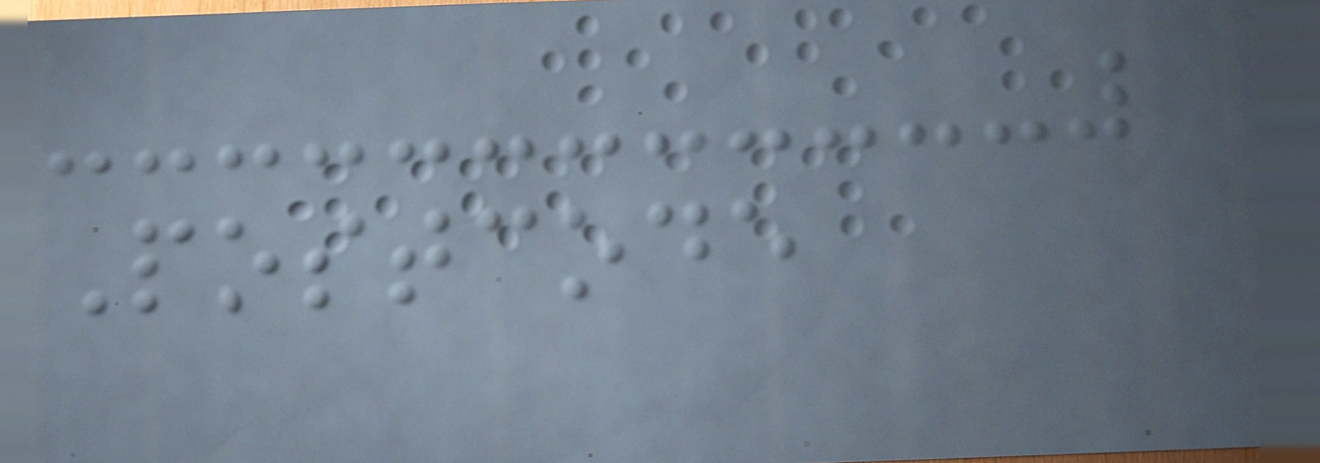Postcode
